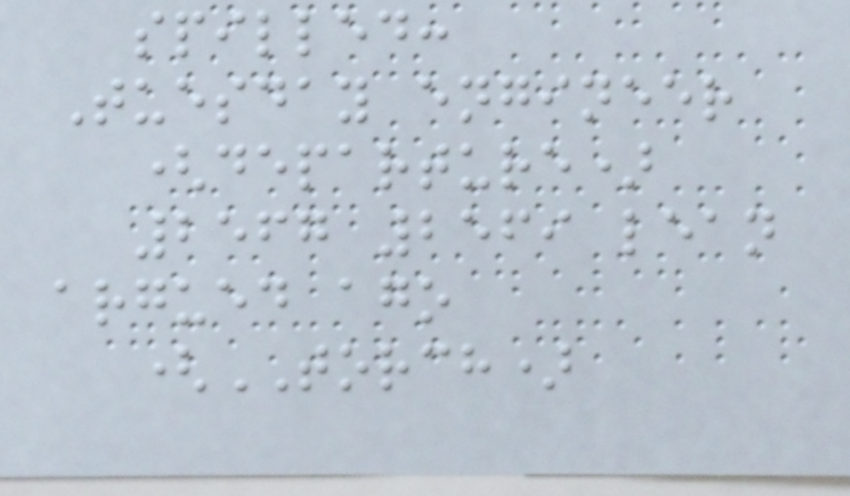spilled:
Tuesday engineer
(departure)
2567 2569 lean
argued ago
(TORCH)
